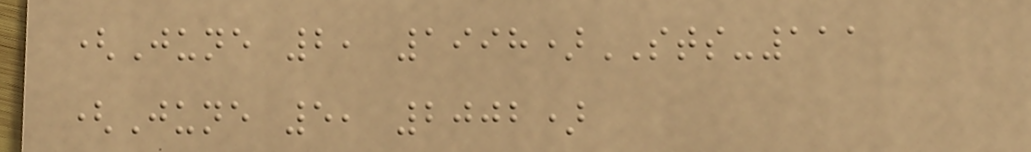(June 2, 1998)STS-111
(June 5, 2002)
